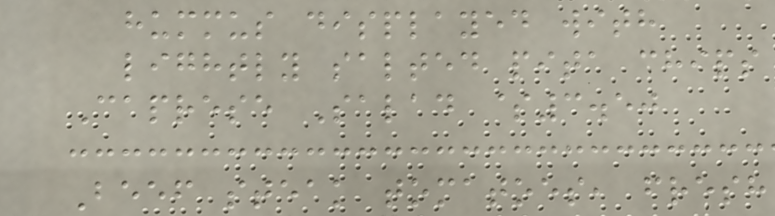hummus displayed with
lightly salted pita chips
Caprese Salad $3.50
Beef steak tomatoes, fresh
